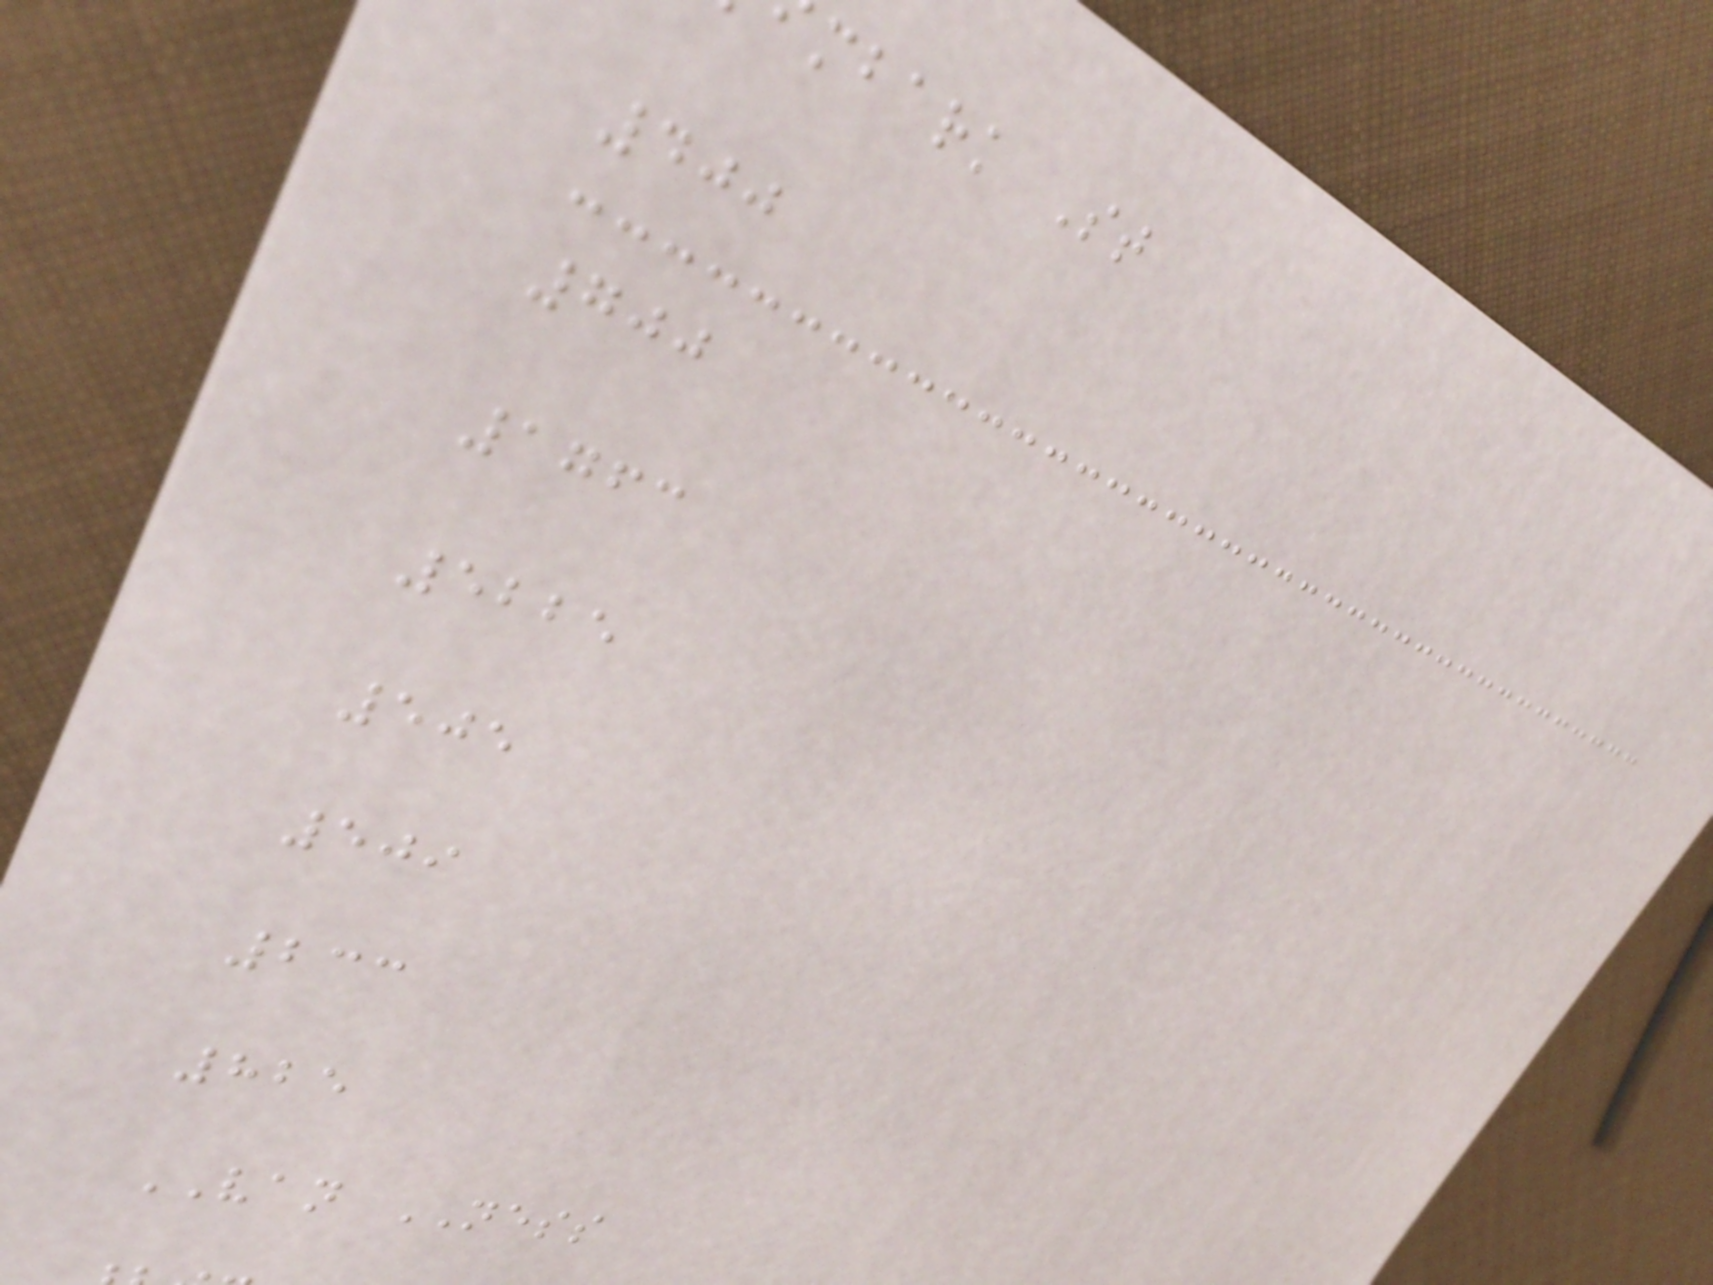mbark St
400
700
1763
5225
505
509
233
825
VAN NESS
